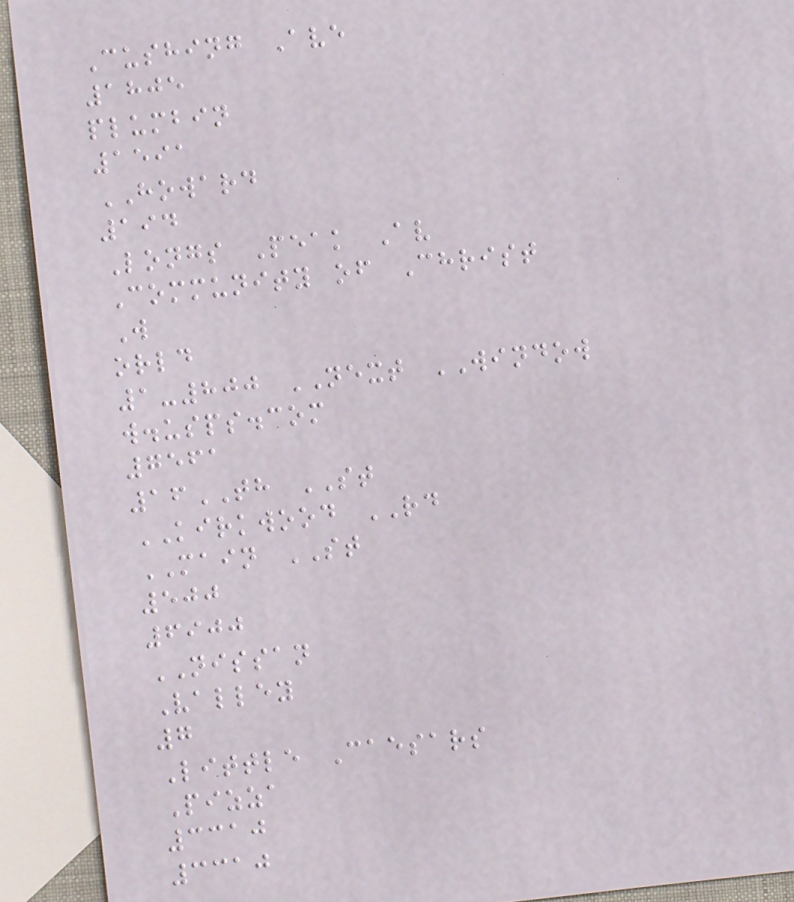Cushing Ave
1805
plumbin
1591
HOWARD
194
Longs Peak Av
Community of Christ
W
orld
1-800 NEXT WINDOW
w.usps.com
7561
16TH ST
KIRKWOOD RD
MAIN ST
500
6900
NISSAN
Valley
7
Little Caesars
Pizza
3310
3310
